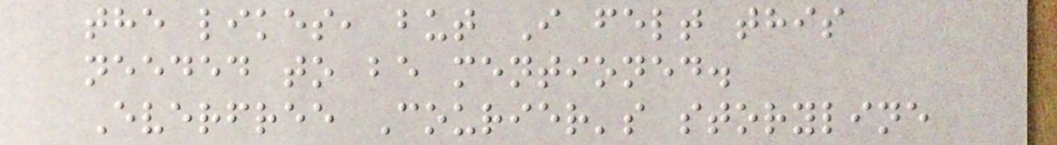the likes, but I felt this
needed to be mentioned.
Everfree Courier's storyline
